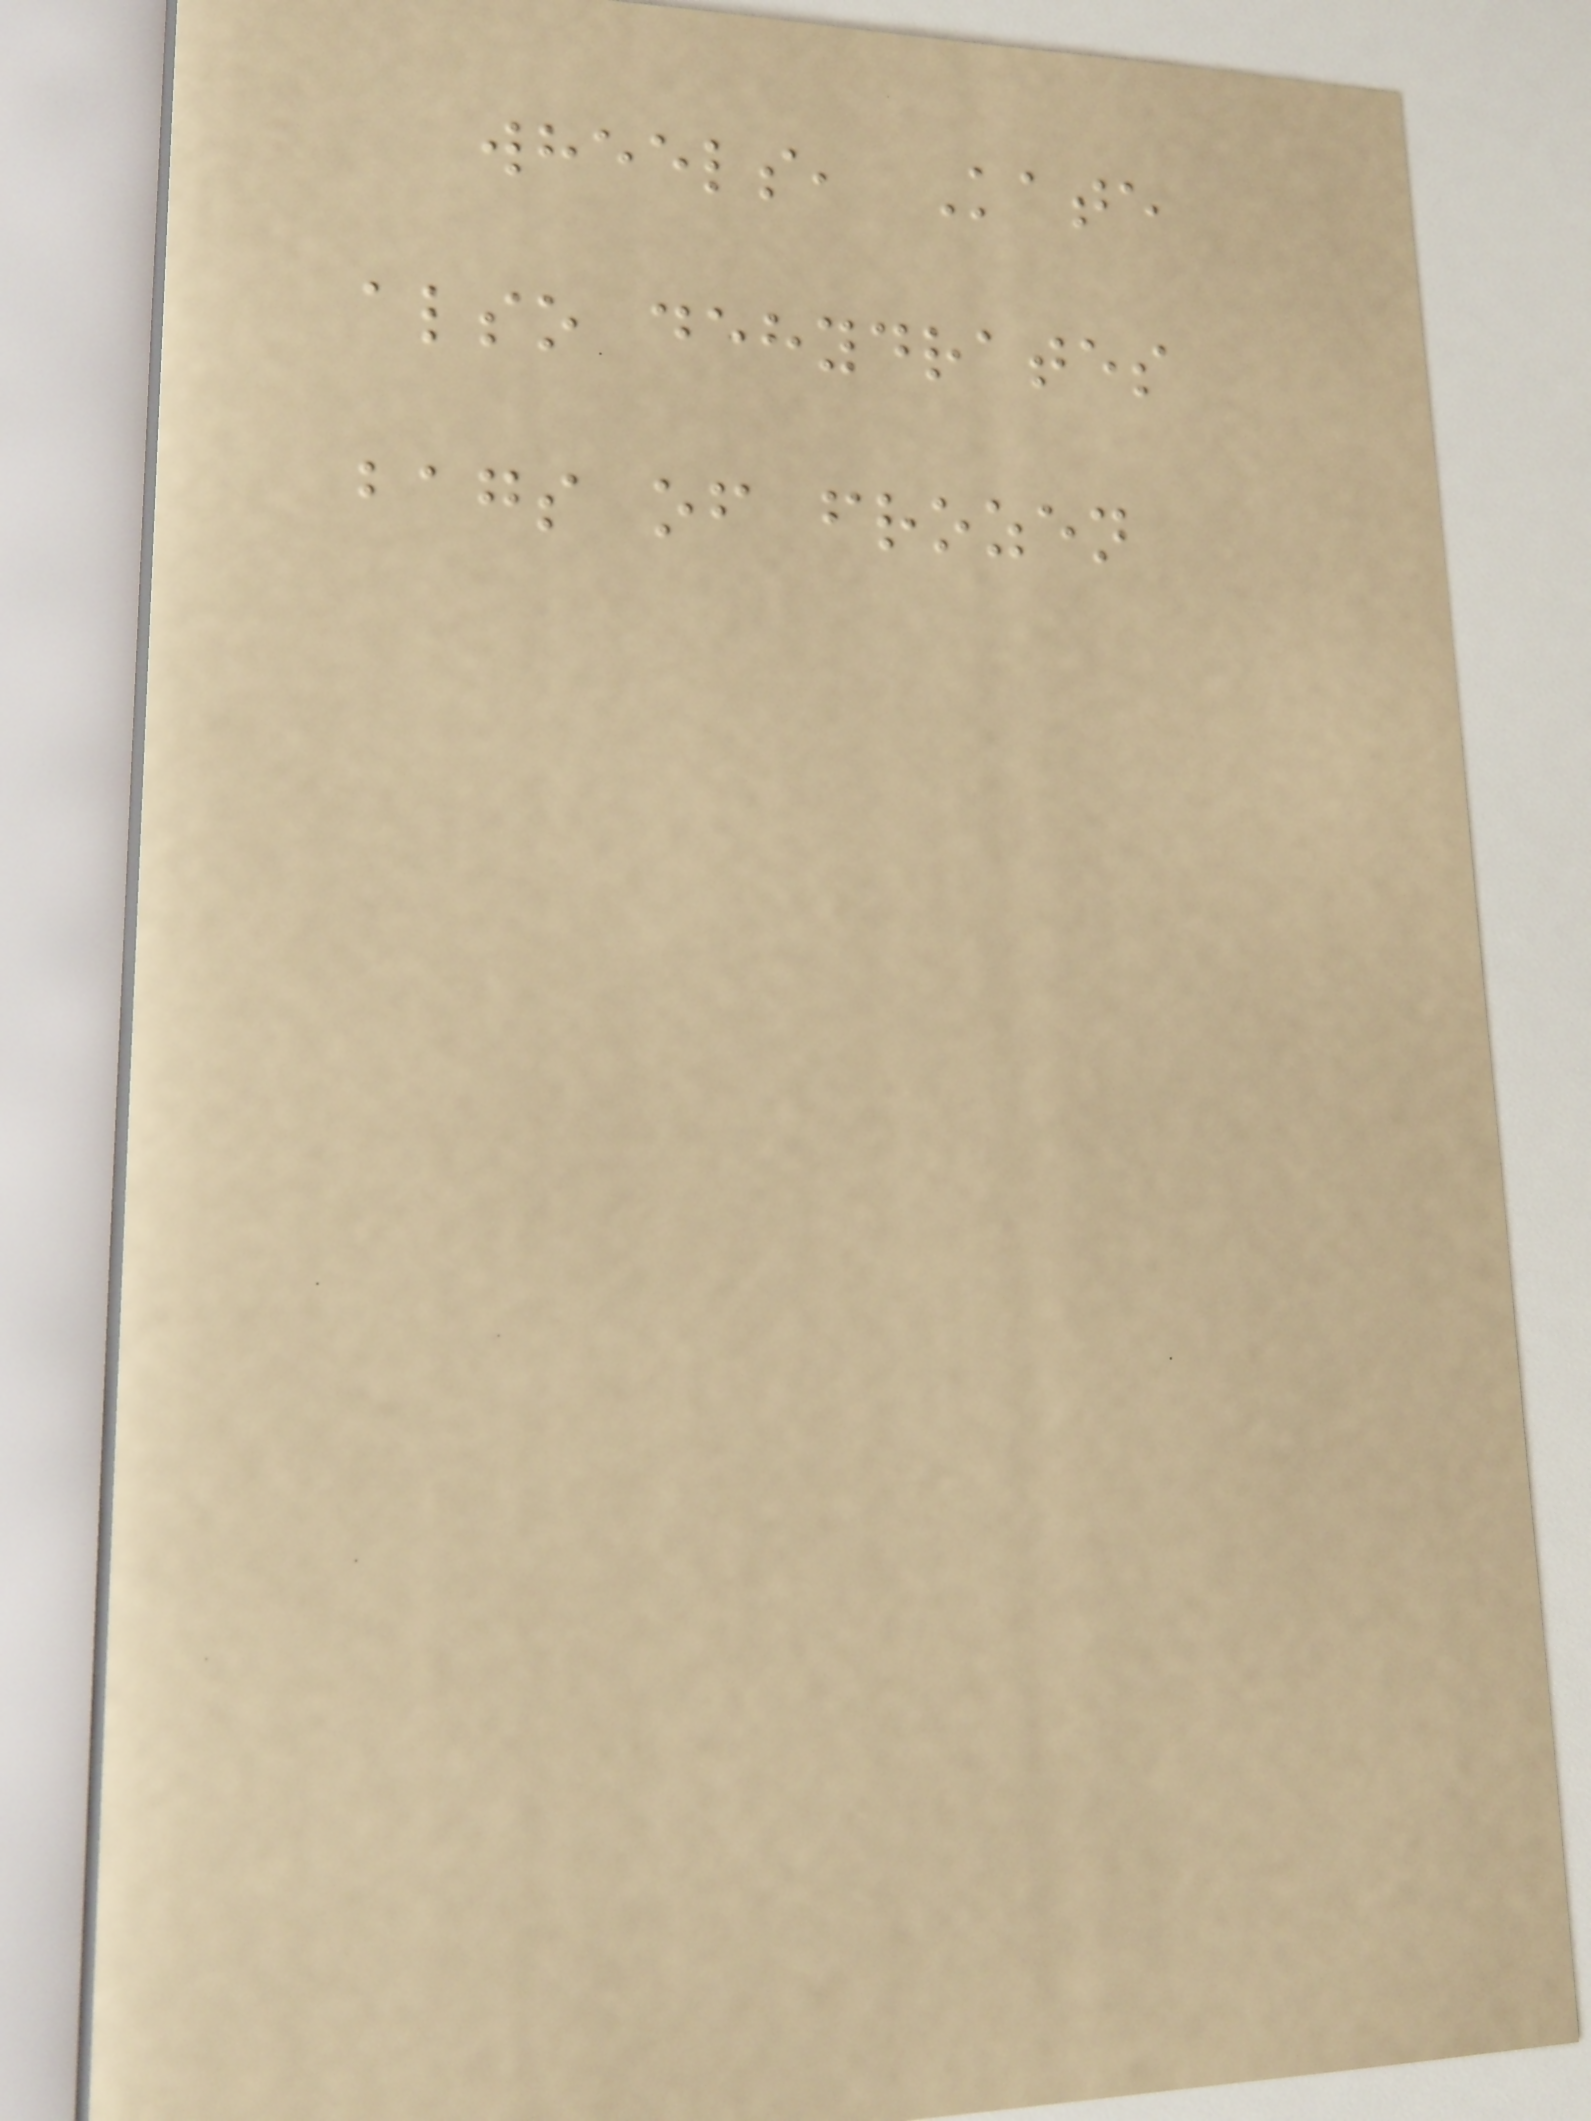wheels, Kate
also dehydrates
bags of frozen
